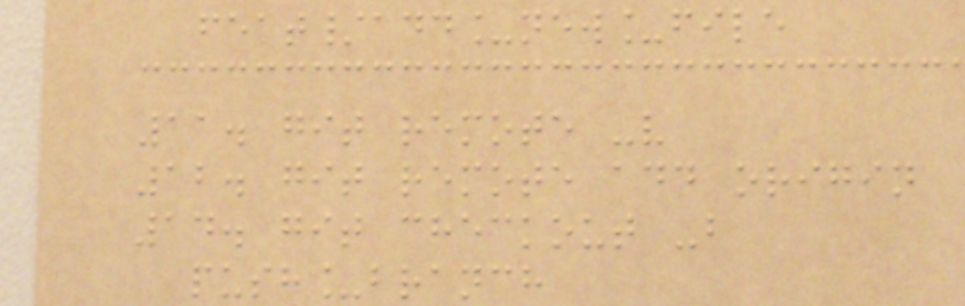feat/add_new_file
11. git remote -v
12. git remote add origin
14. git checkout -b
push_branch
